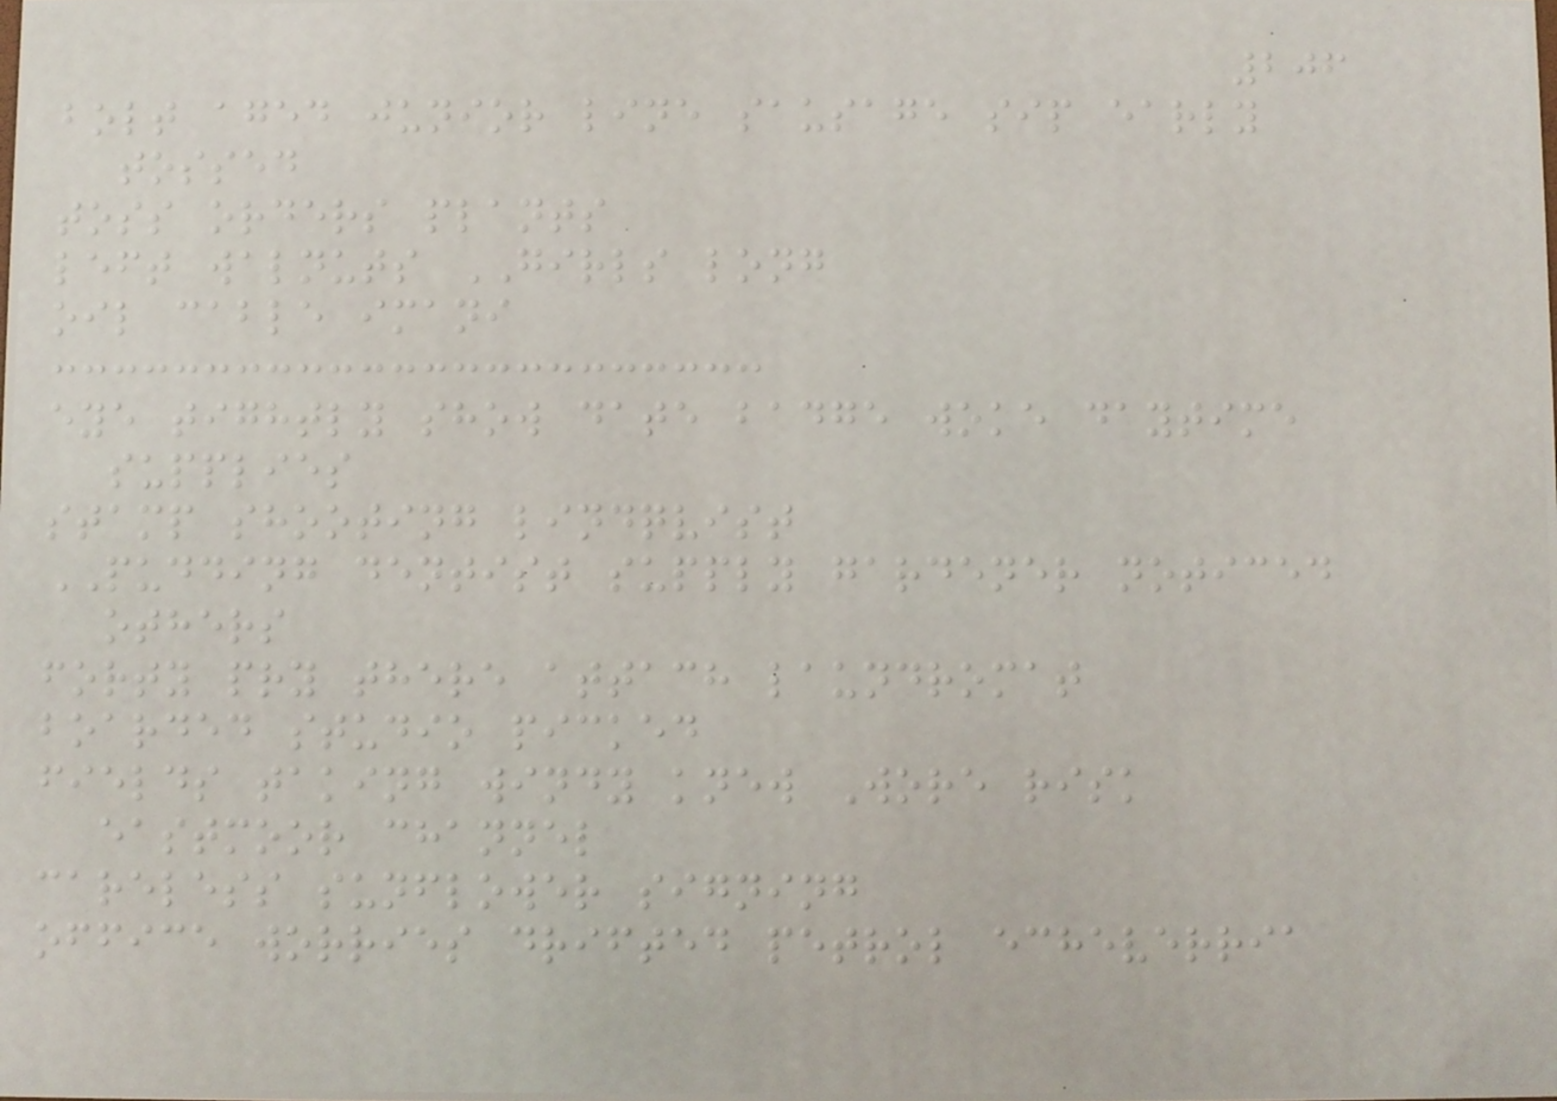206
bolt aged junior line sausage sip early
tossed
toss orders plants
left walnuts GIRLS long
oil cable imani
eye tightly show date badge woke daytime
supplies
stamp shooting lindqvist
PUDDING dentist supply gardener noticed
others
forty pry there attach laundromat
boarded studio picked
fields taking windy knew Wore risk
eastmoor channel
careless sunflower signing
office worries drifted petrol echeverria
